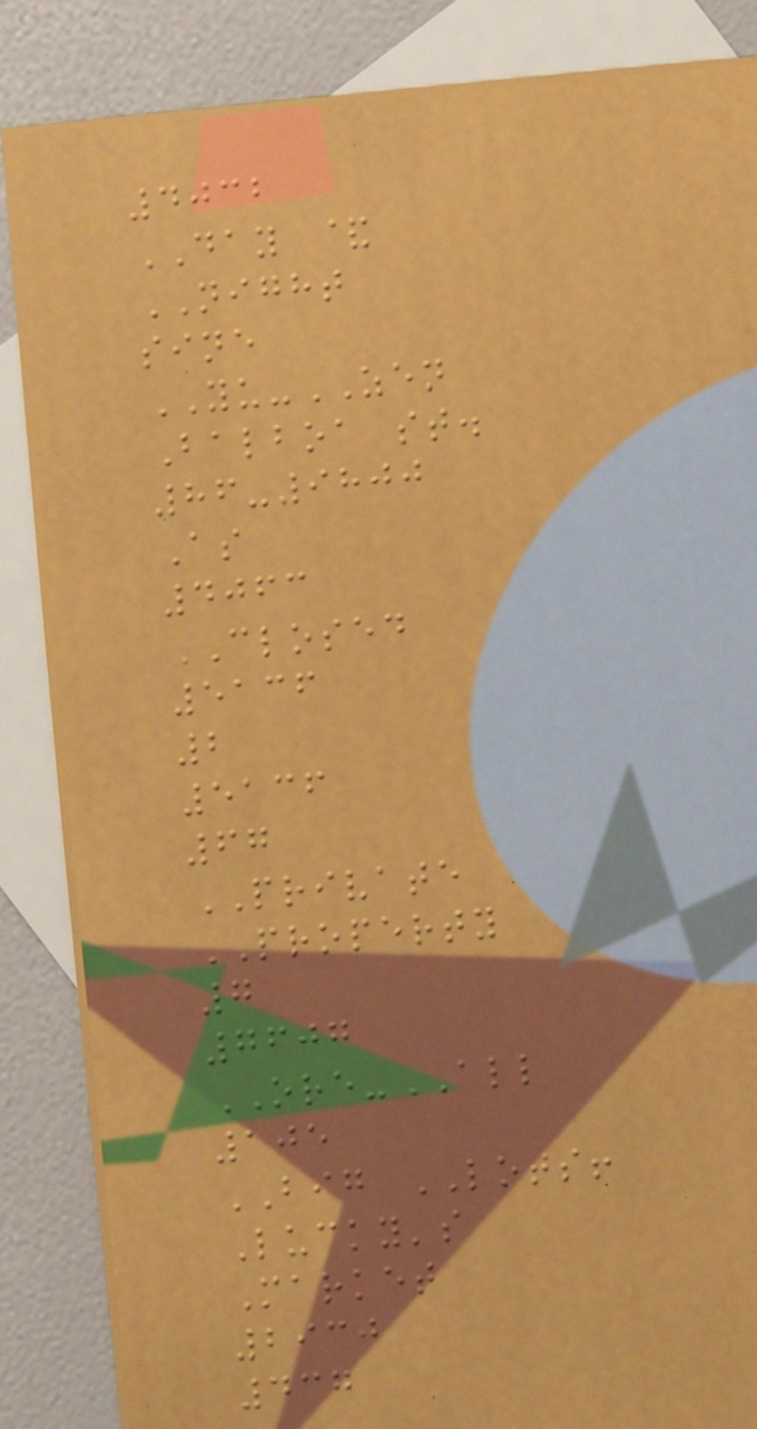4032
DAY &
NIGHT
sine
YU-ZEN
Balboa st.
86-9800
As
4063
CLOSED
5136
2
5136
67
PRIVATE
PROPERTY
7
7607
ORE-ALL
105
BIG LOTS!
Lucky's
Market
2930
437
